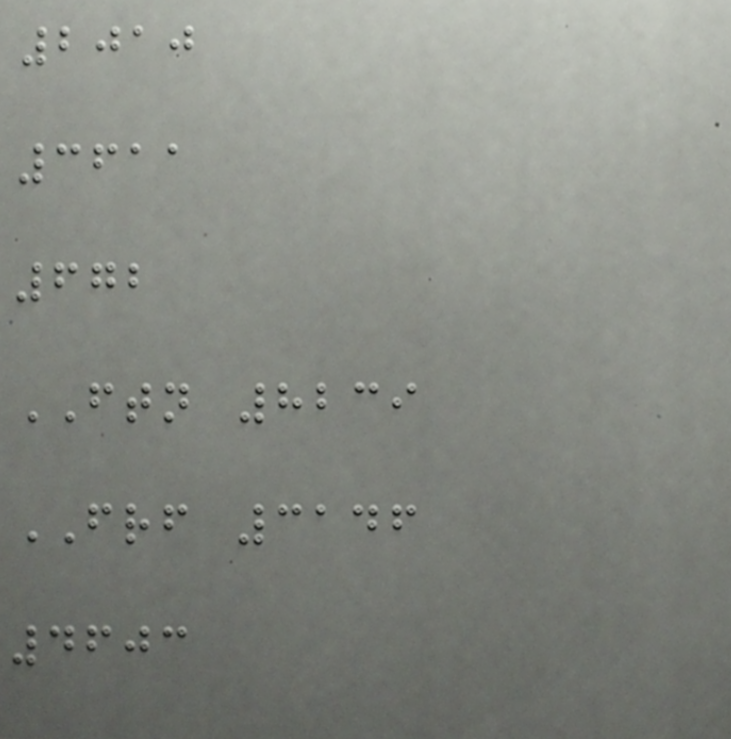2010
3611
672
FTN 8239
FRF 3146
4603
